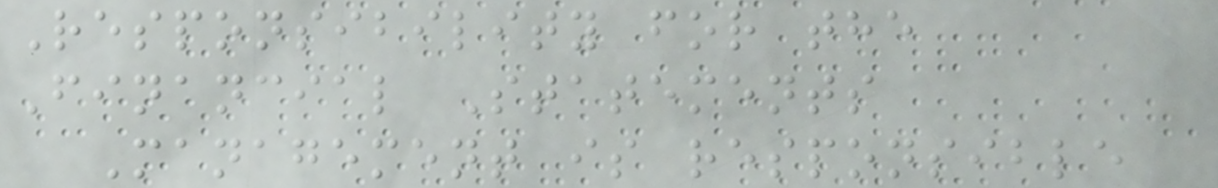Responsibility for the
Financial Statements
Management is responsible
